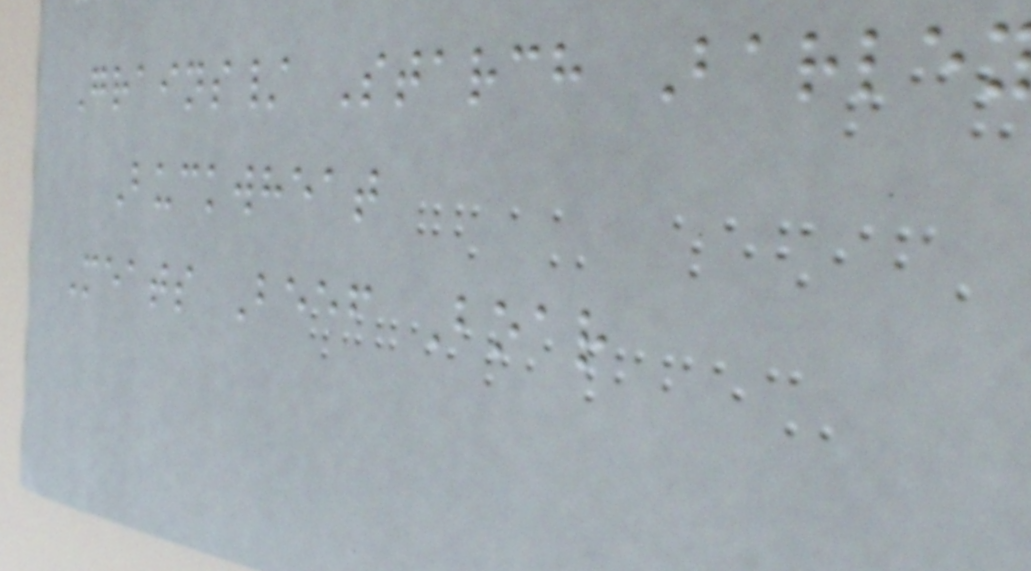Grains/ Starch Barley
Buckwheat
Meats Beef Boar
